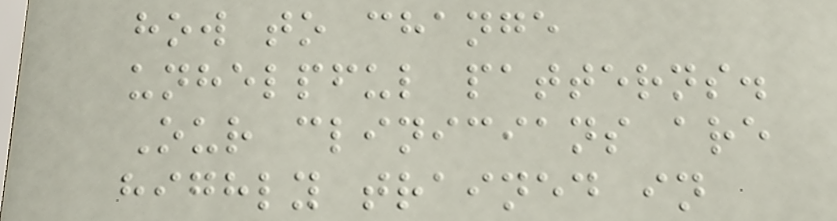how to change
unhelpful patterns.
Our clinicians are
highly trained in
